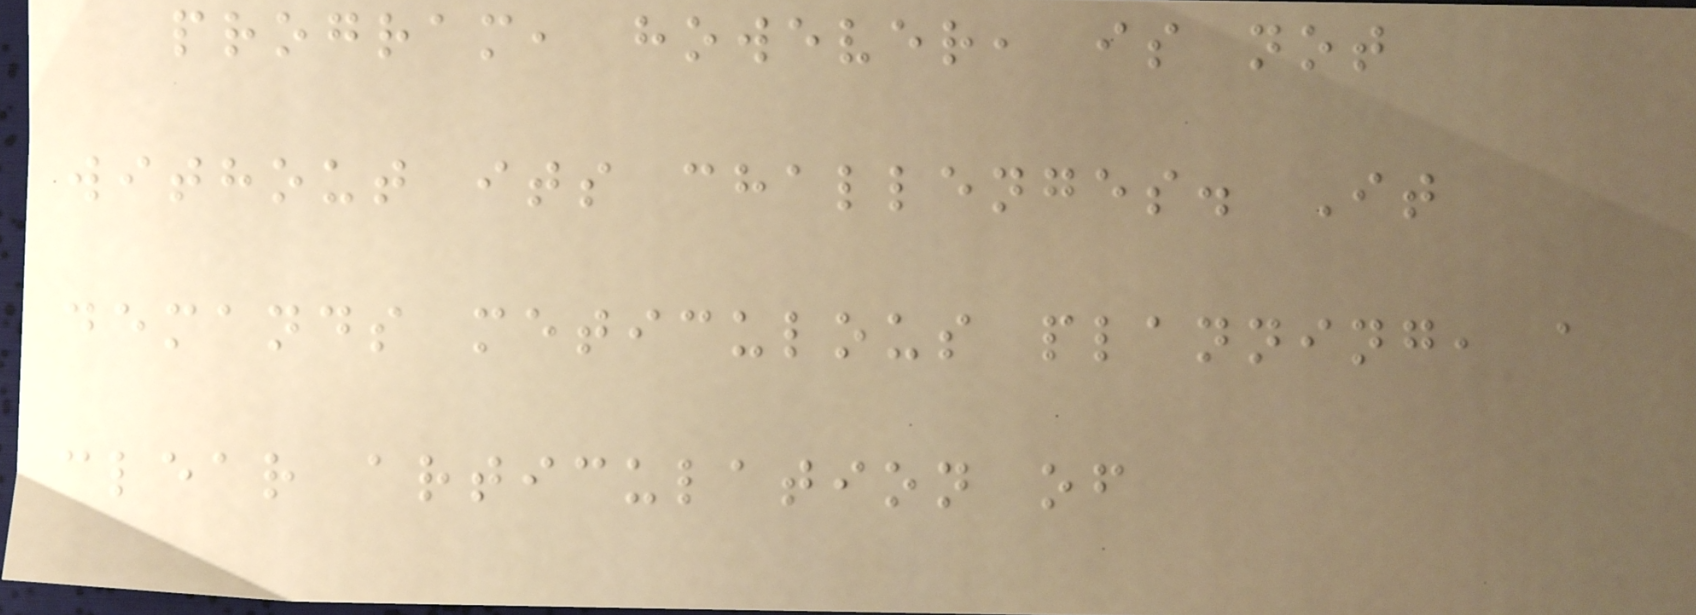program, however, is not
without its challenges. It
demands meticulous planning, a
clear articulation of
